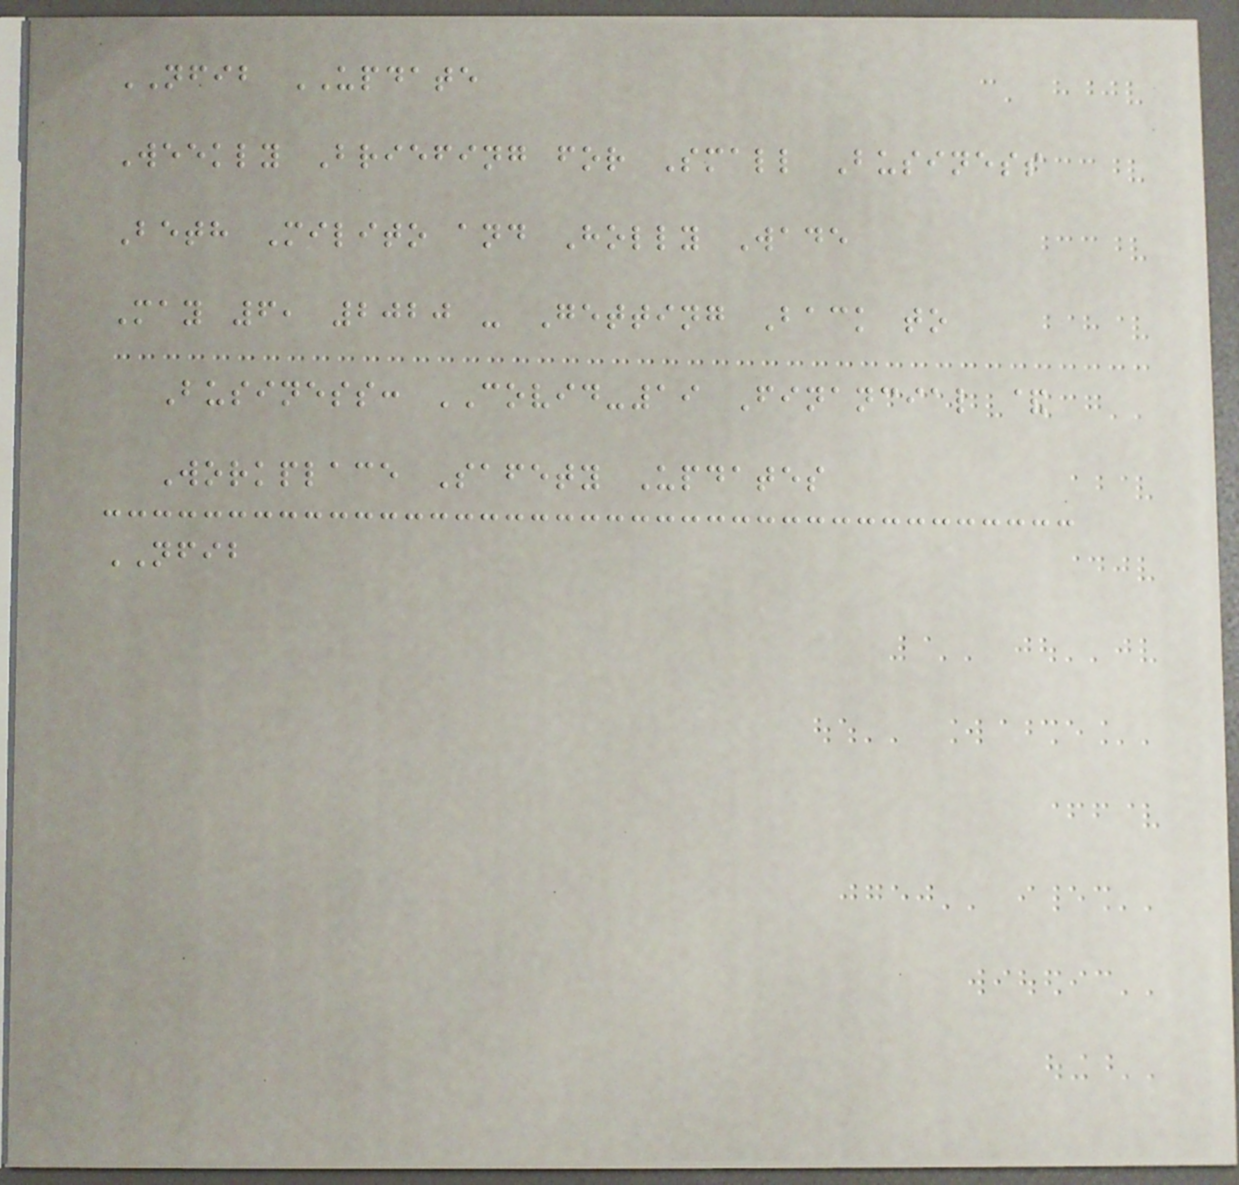NFIB UPDATE
Weekly Briefing for Small Business
Beth Milito and Holly Wade
May 6, 2020 - Getting Back to
Business: COVID-19 Financial &
Workplace Safety Updates
NFIB
